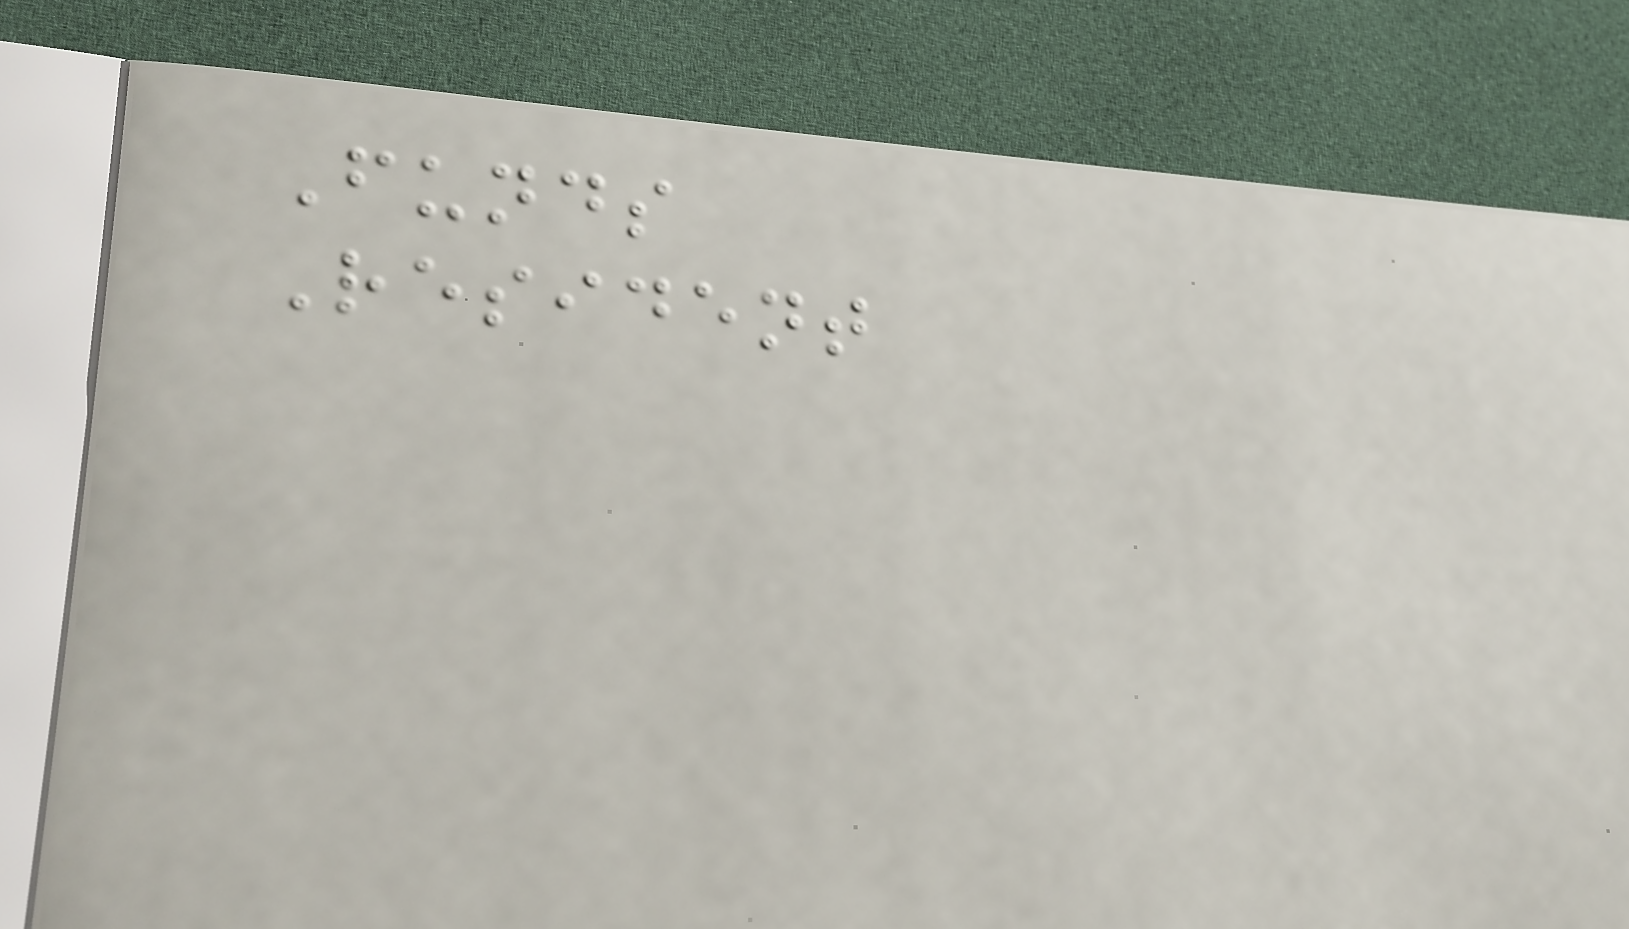Funds
Resident
